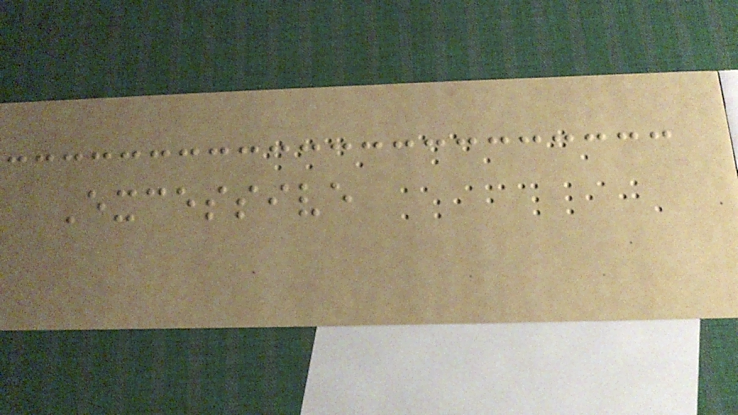Excessive
